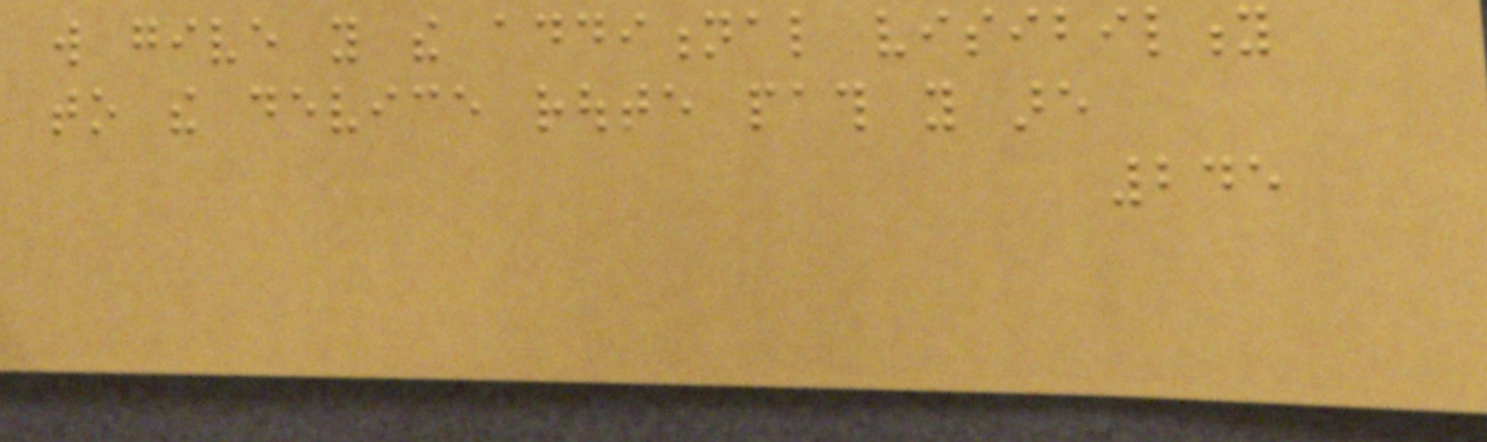will give you the additional visibility
to the device route path you are
245
